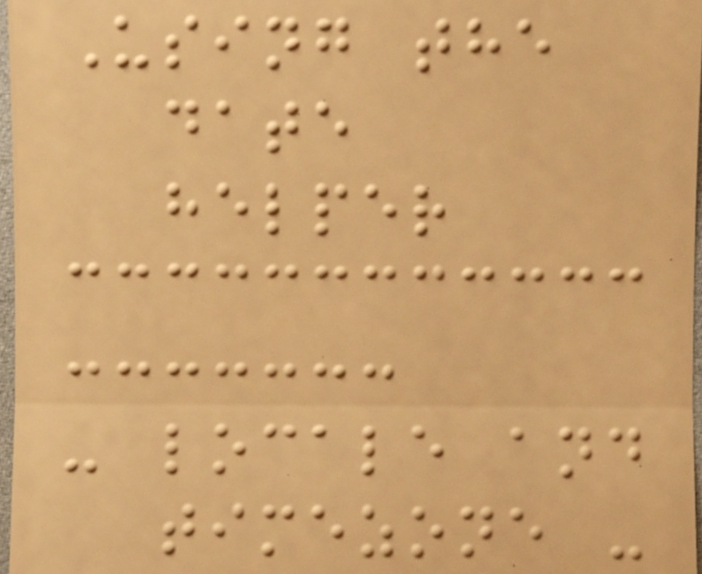Using the
date
helper
- locale and
timezone -
